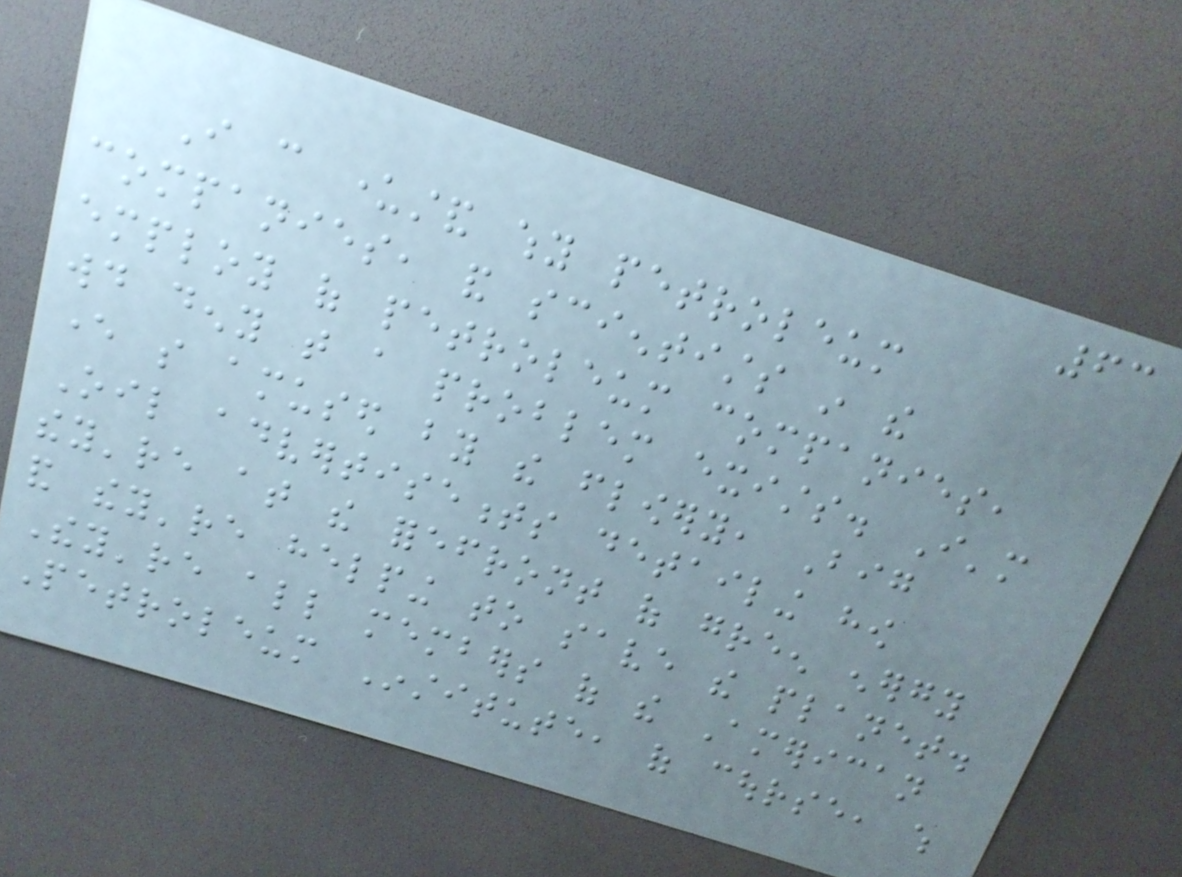63
I can understand why petroleum
companies, and scientists in the
employ of petroleum companies,
would deny that a problem exists. I'm
ever so amused by the flowery, Big
Oil advertisements detailing how
they're at the forefront of green energy
and they're helping to save the planet.
They're all members of the American
Petroleum Institute, of course, which
